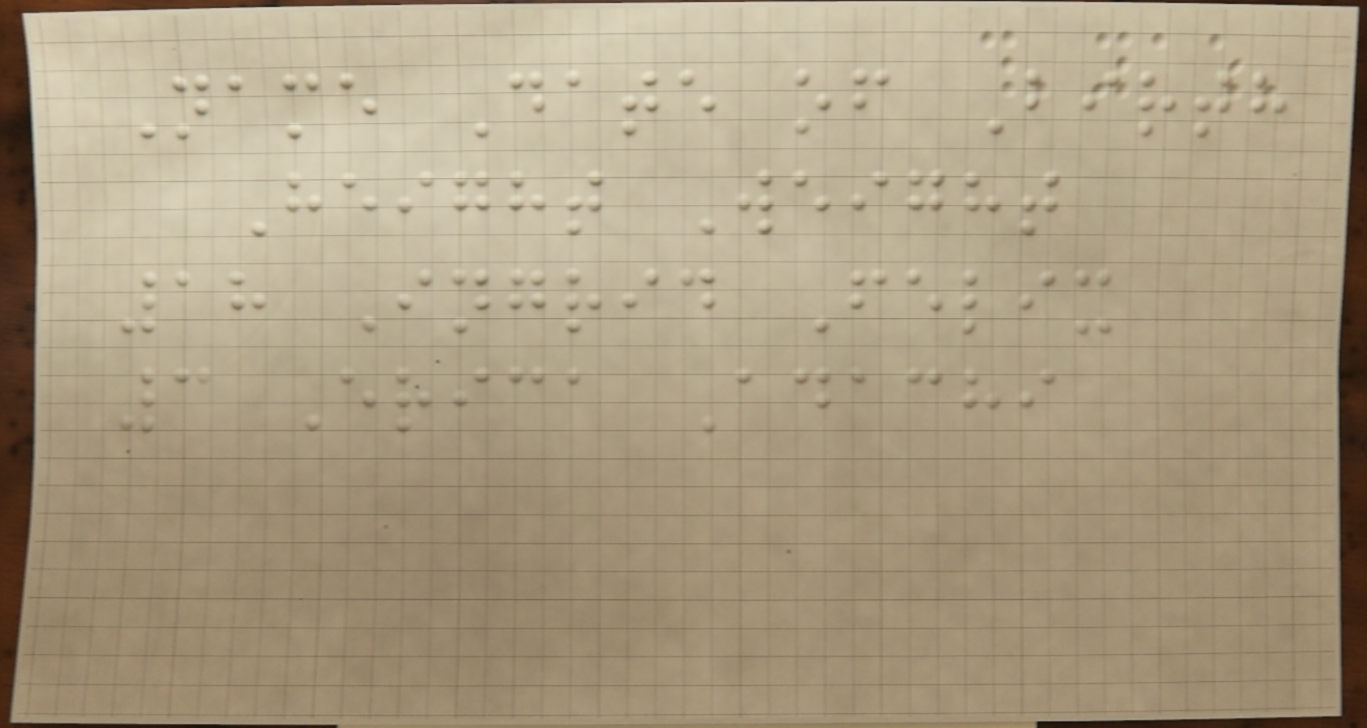Name Date of Birth
Height Weight
18 Ingrid Felix
3 Erica Adachi
